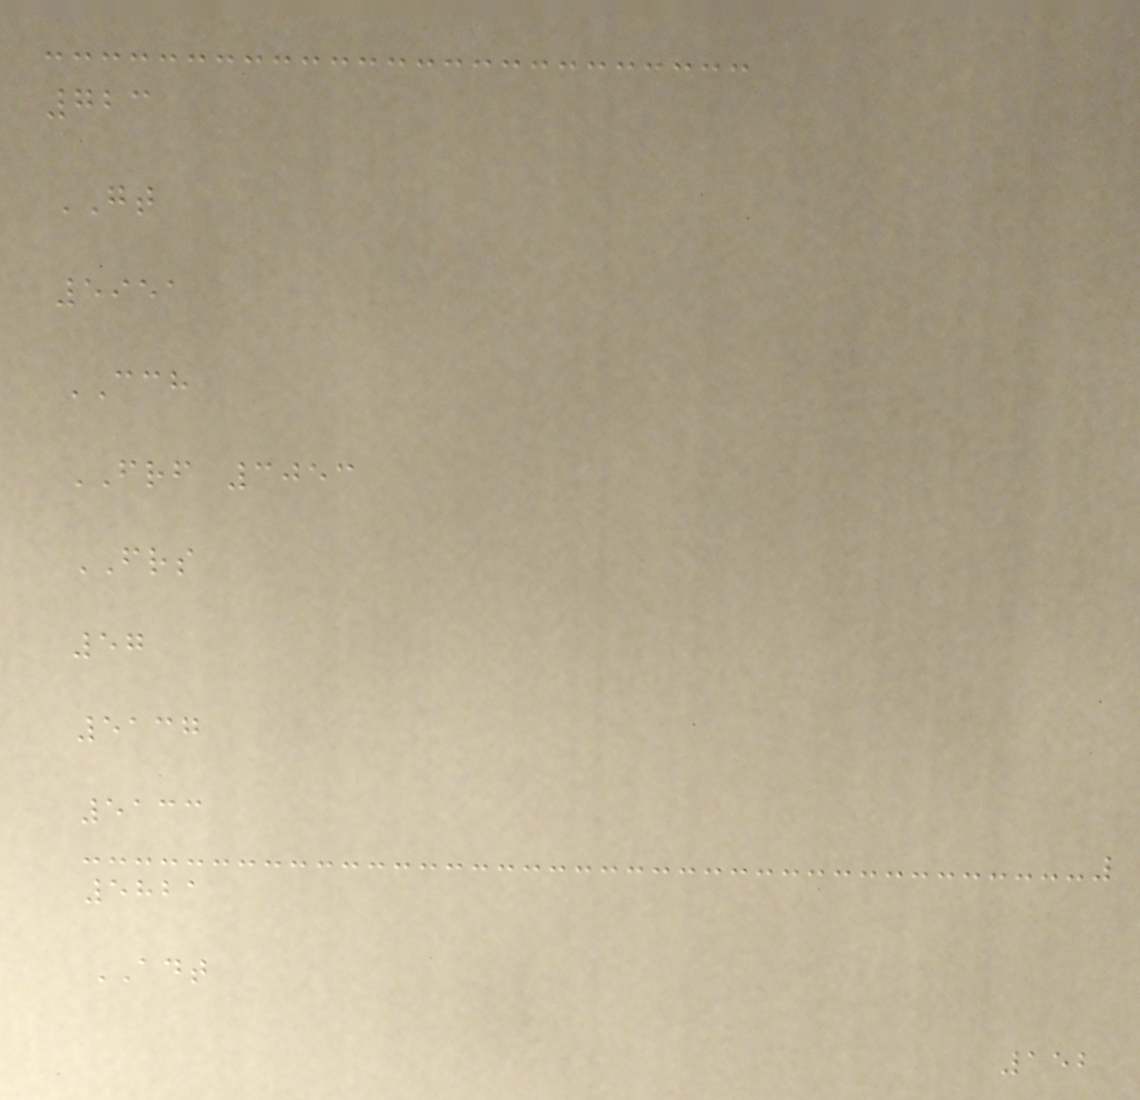723
GT
5951
CCH
FRF 3053
FRS
57
5137
5133
5821
ADT
152
